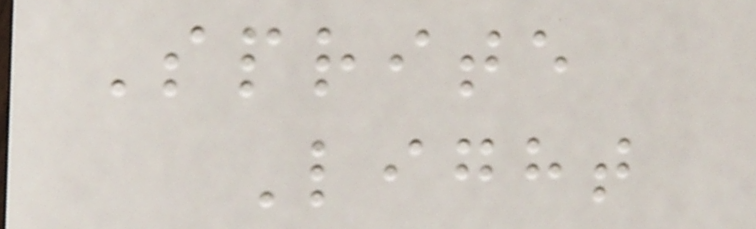Sprite
Light
